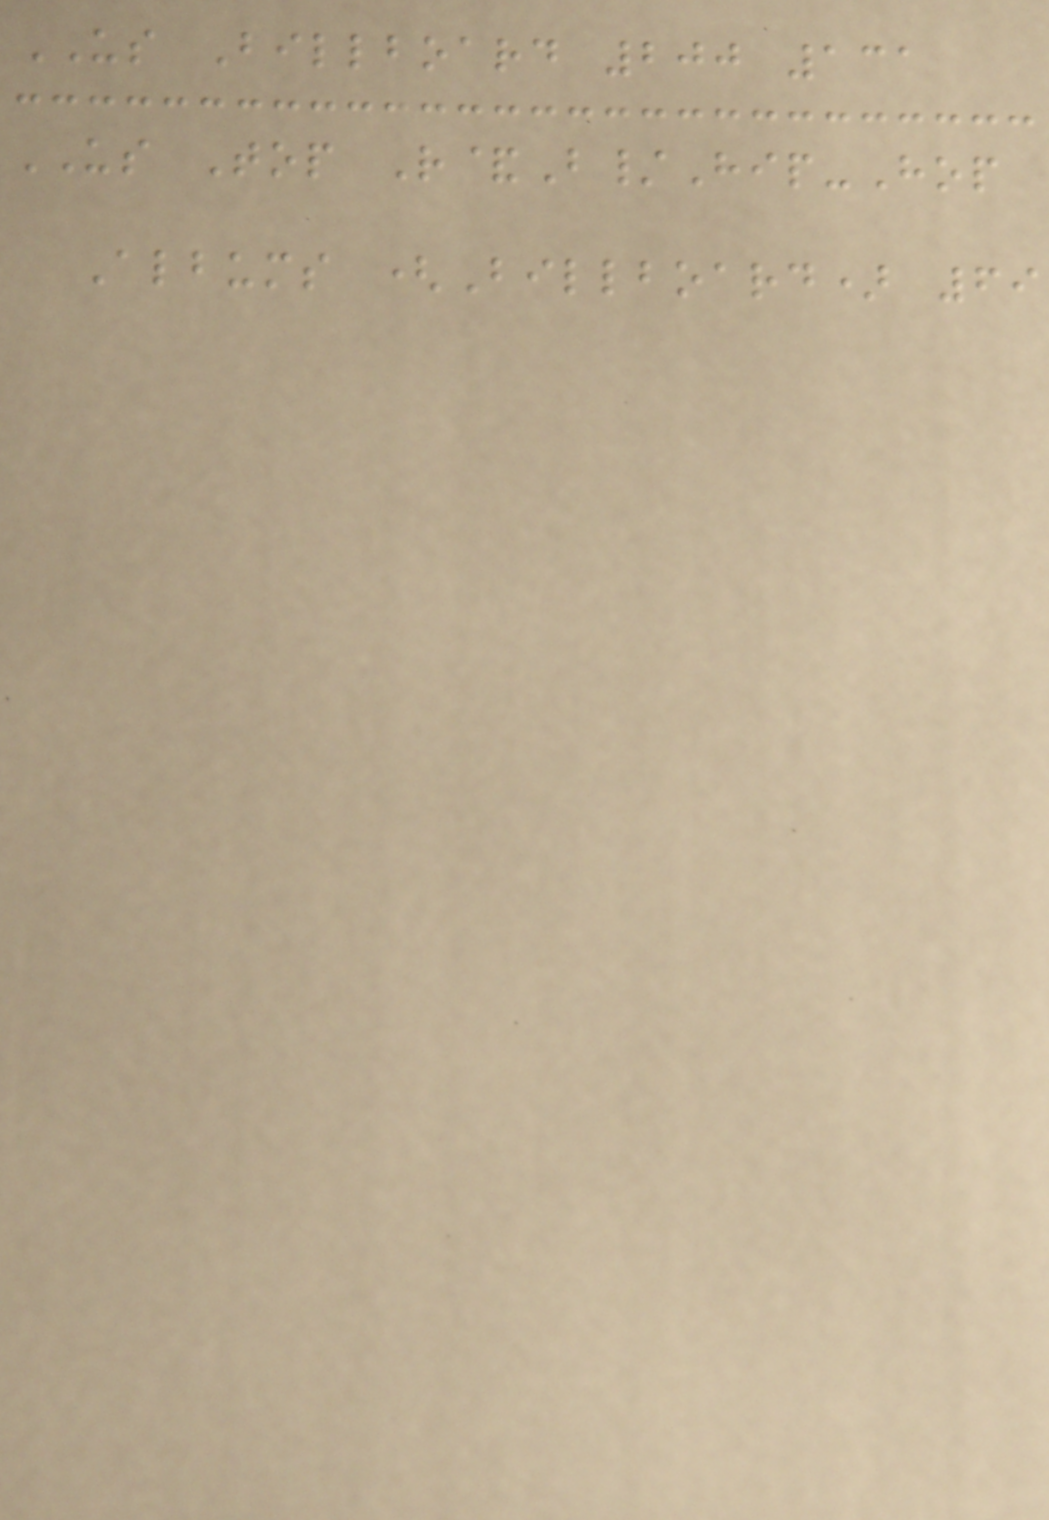US Billboard 200 131
US Top R&B/Hip-Hop
Albums (Billboard) 69
